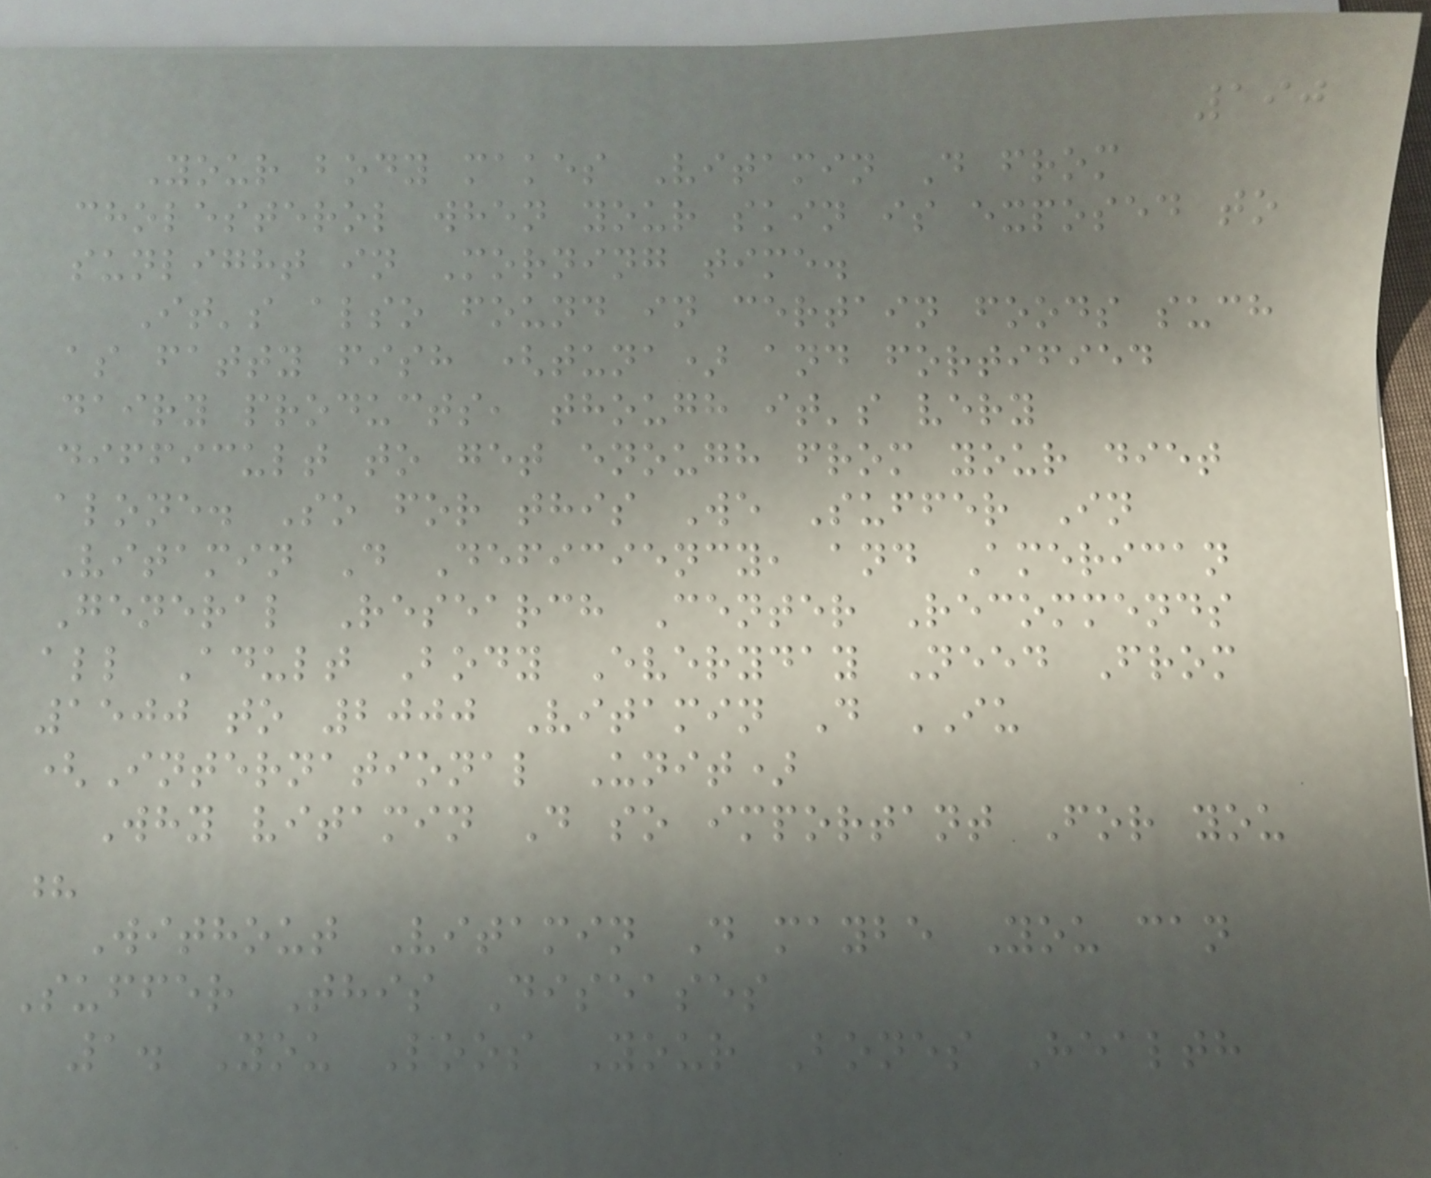190
Your body makes Vitamin D from
cholesterol when your skin is exposed to
sunlight in Morning time.
It's also found in certain foods such
as fatty fish (tuna) and fortified
dairy products, though it's very
difficult to get enough from your diet
alone. So for this We Suffer In
Vitamin D Deficiency, and American
General Research Center Recommends
all Adult Body Everyday Need From
1500 to 2000 Vitamin D IU
(International Unit)
Why vitamin D so important For you
?
Without Vitamin D maybe You can
Suffer This Diseases
1. You Loos Your Bones Health
